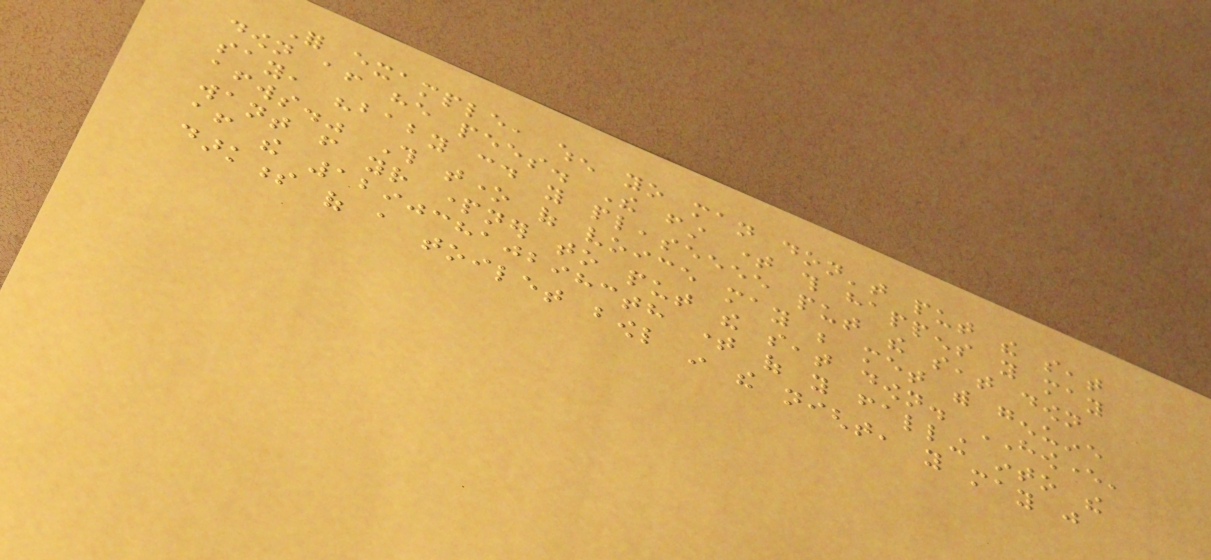For example, when yo man don't put the seat
down after he pees. The first time this happens you may
say, "baby could you pleaseeee put the seat down
afterwards." This tone of voice may be met with genuine
want from your partner to put the seat down. HOWEVER,
after the 129038102983th time of you falling into the
darkness of a toilet bowl in the night, you may just
